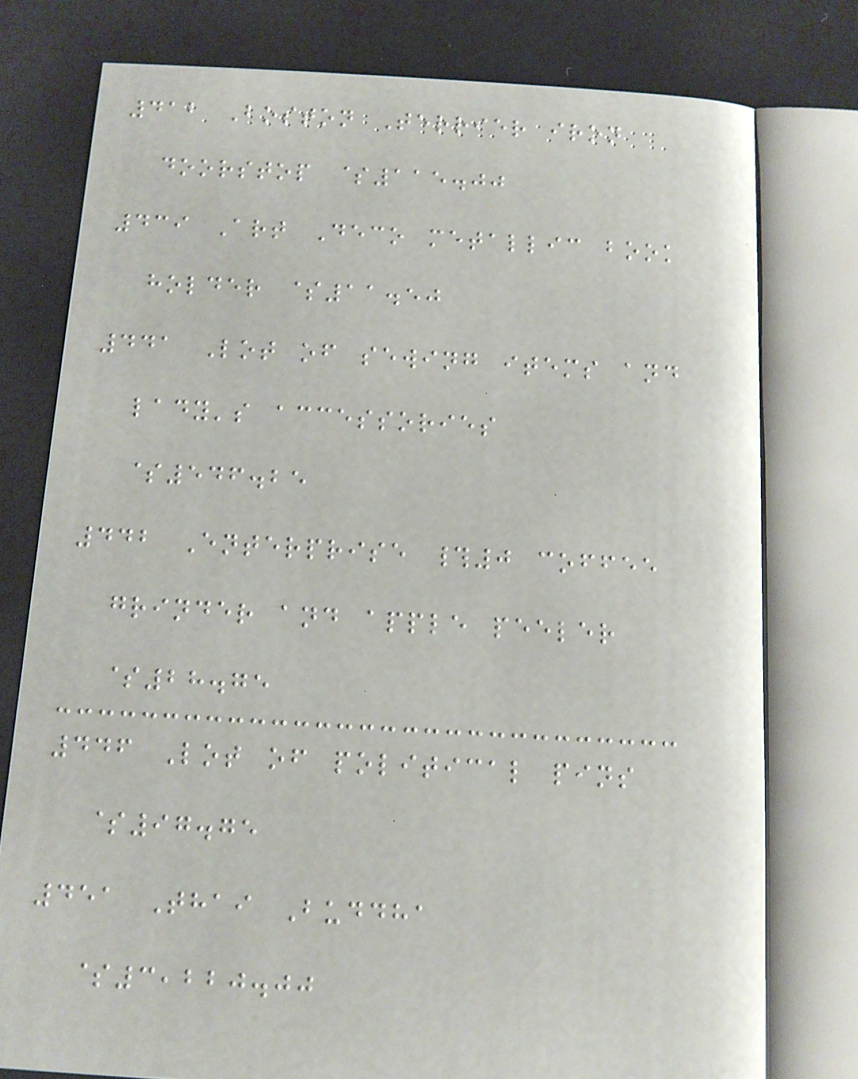412 Boston Terrier iron
doorstop $115.00
439 Art Deco metallic book
holder $11.50
441 Lot of sewing items and
lady's accessories
$546.25
442 Enterprise #0 coffee
grinder and apple peeler
$28.75
446 Lot of political pins
$97.75
451 Thai Buddha
$3,220.00
